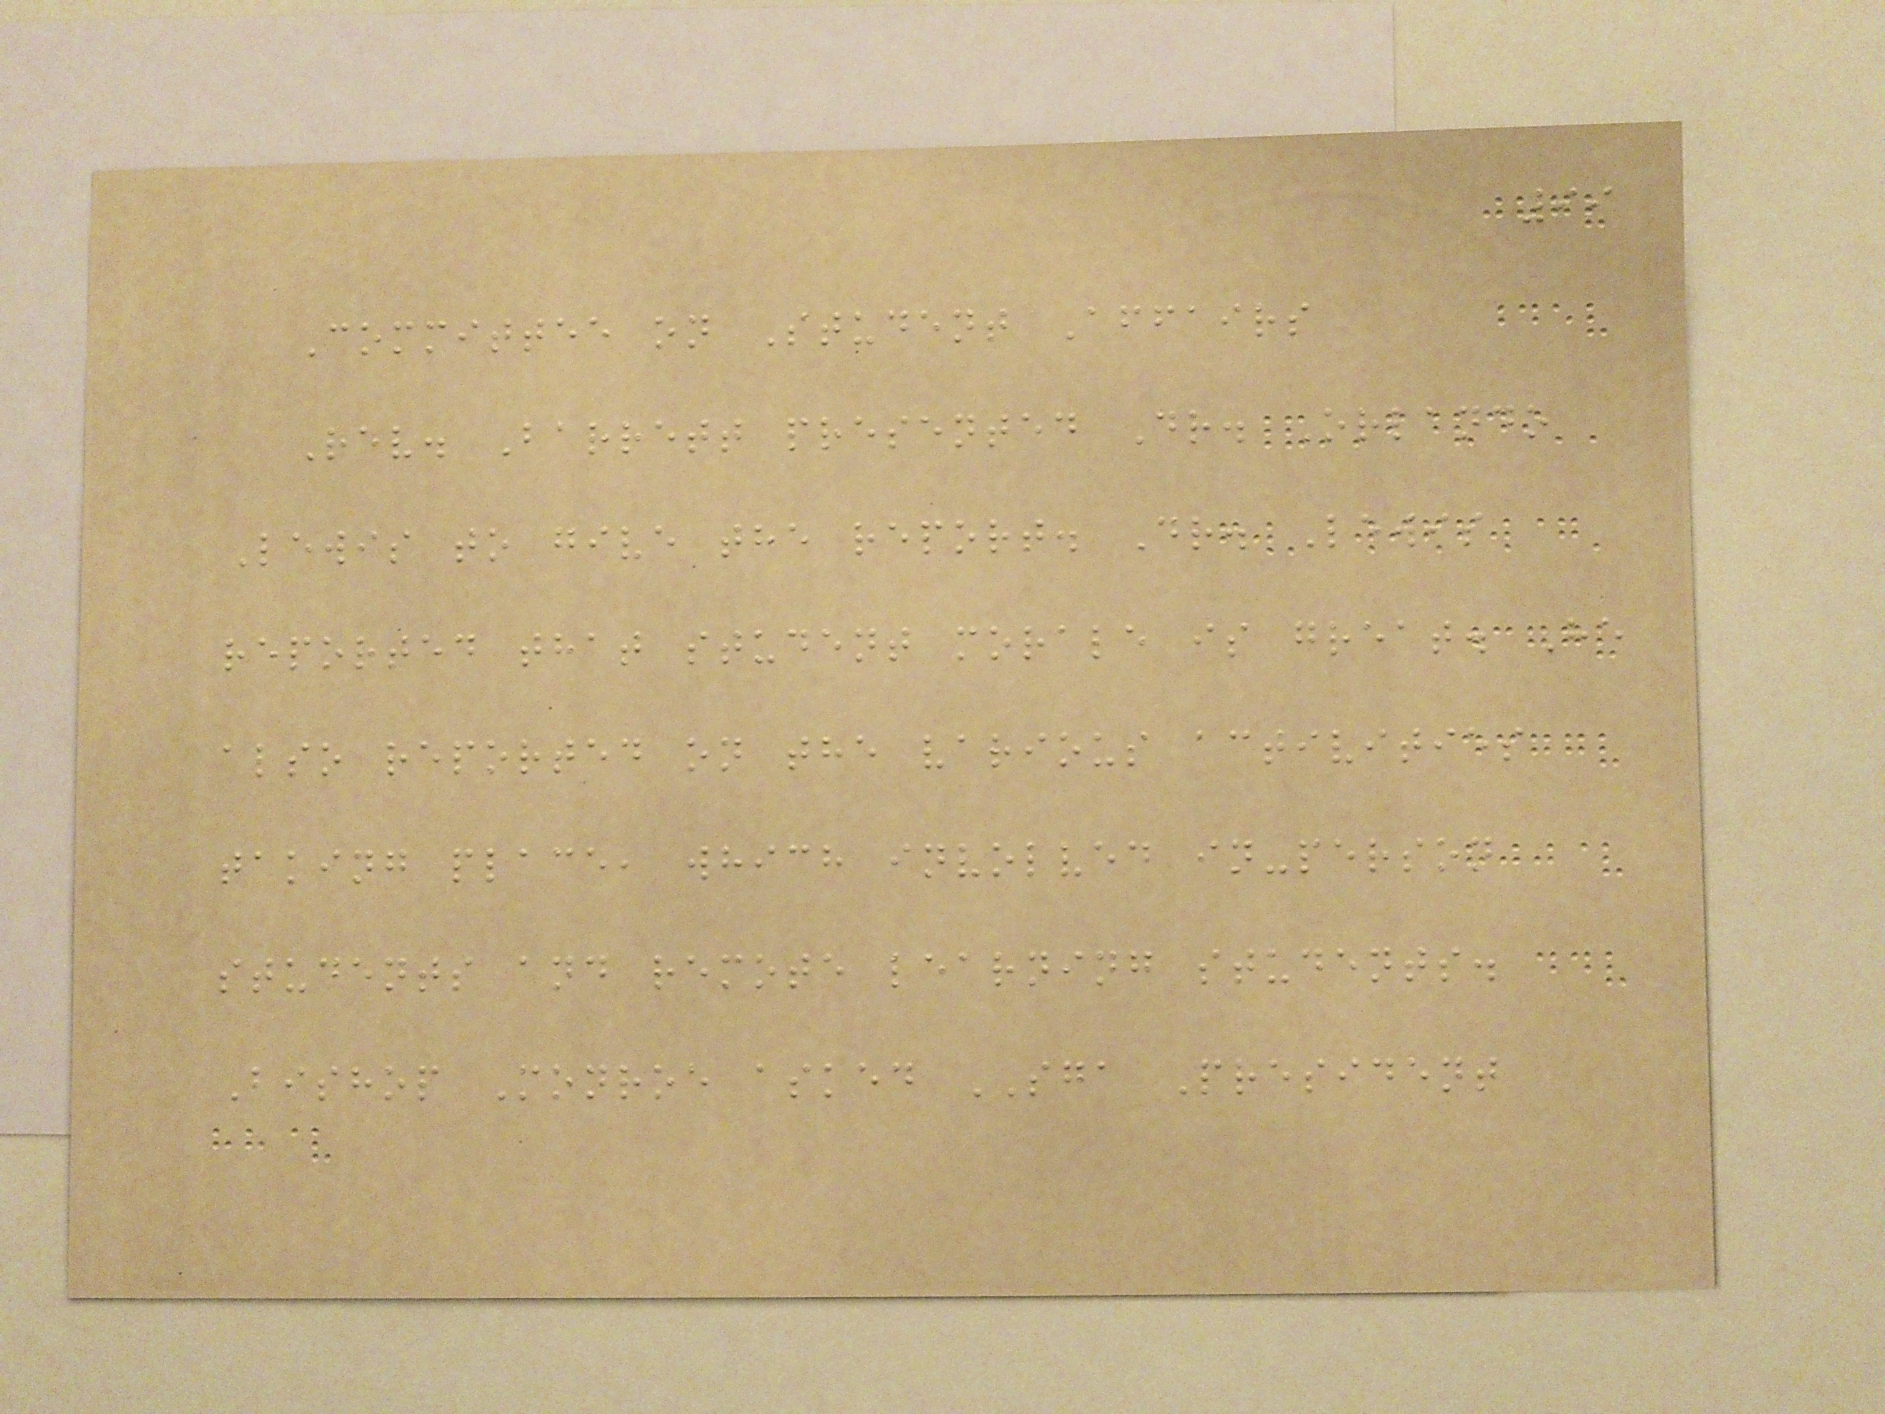99
Committee on Student Affairs
Rev. Barrett presented Dr. Orlando
Lewis to give the report. Dr. Lewis
reported that student morale is great. He
also reported on the various activities
taking place, which involved in-person
students and remote learning students.
Bishop Monroe asked SGA President
